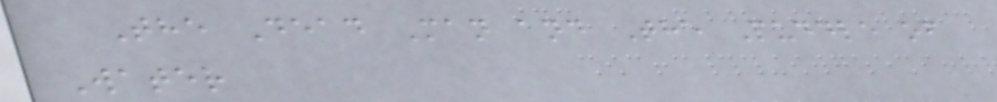The Dead Man and The Puddle of
Water
